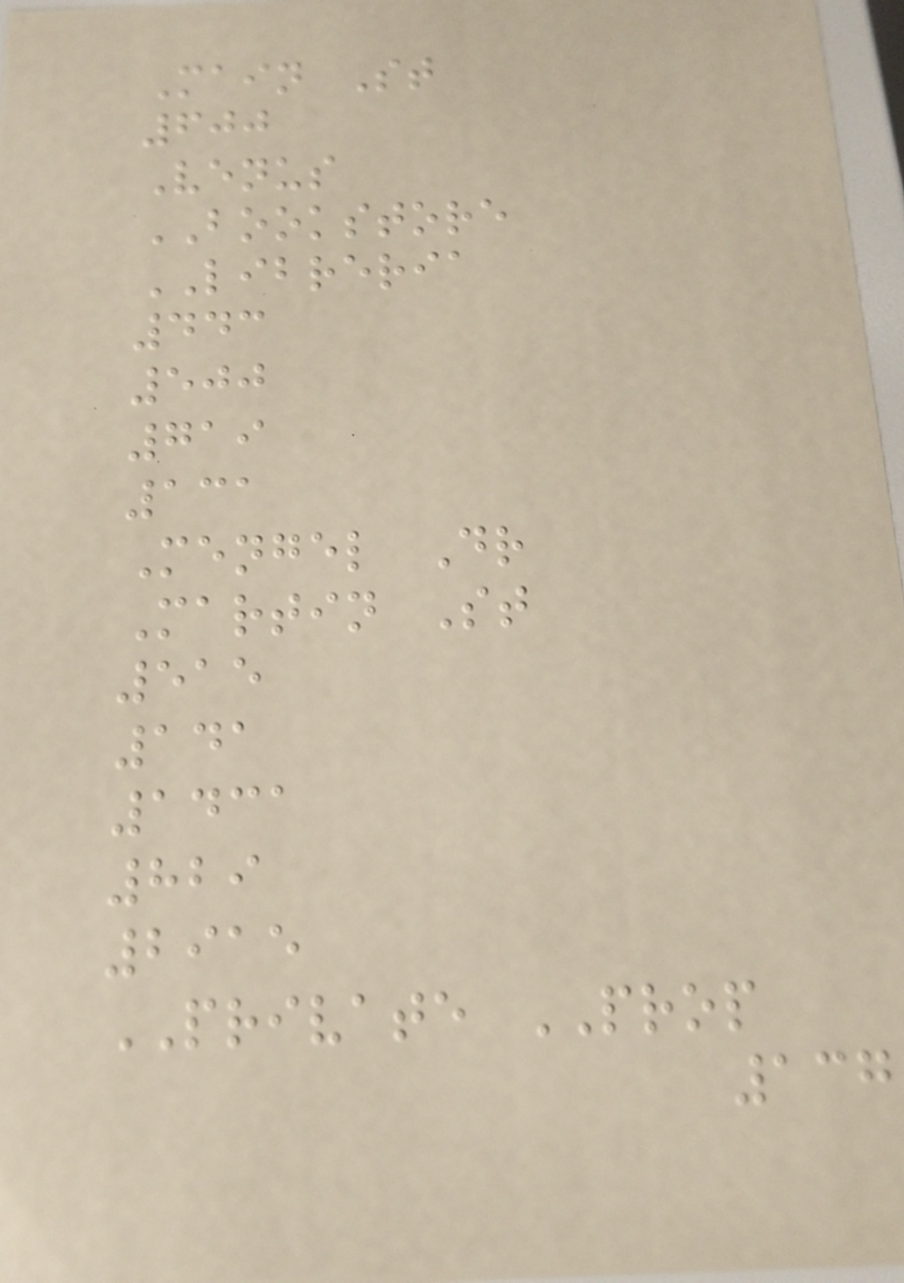Main St
600
Venus
BOOKSTORE
LIBRERIA
443
500
719
131
Mengel Dr
Martin St
515
141
1431
829
2915
PRIVATE PROP
137
